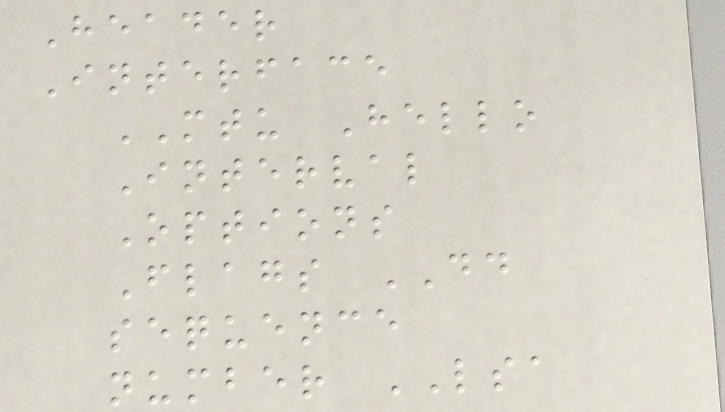Header
Interface
MTU Hello
Interval
Options
Flags DD
sequence
number LSA
